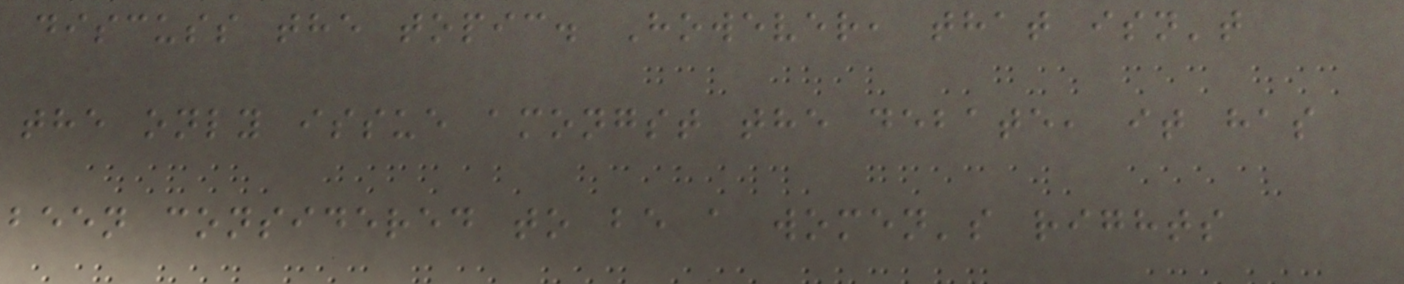discuss the topic. However, that isn't
the only issue amongst the debate, it has
been considered to be a women's rights
